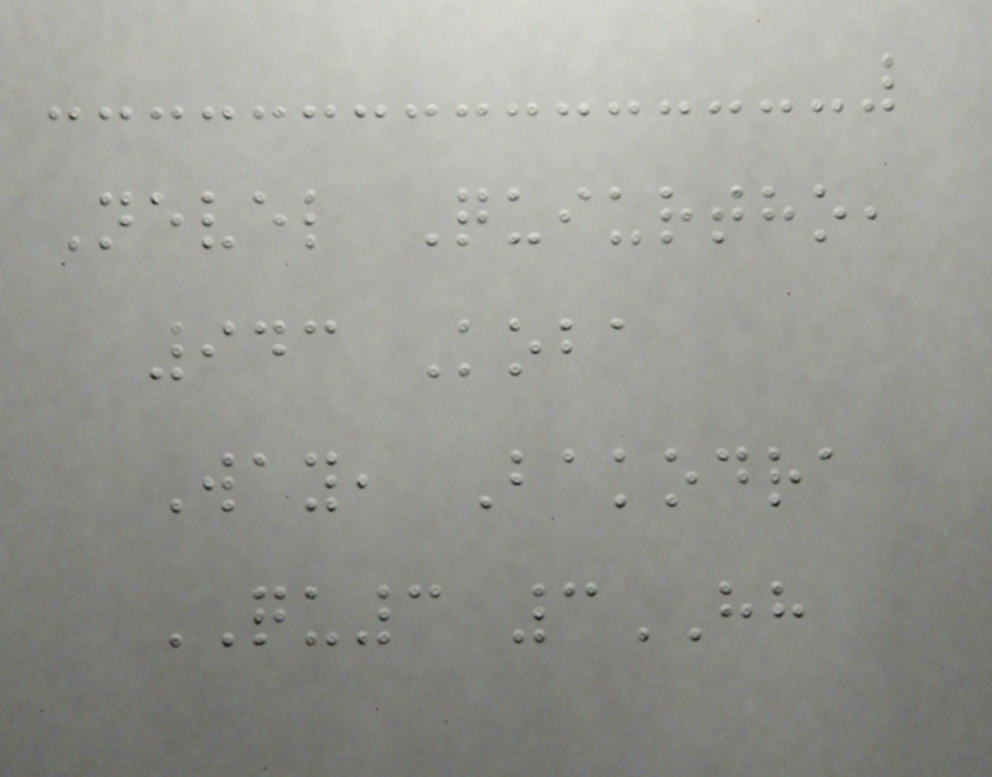Nevel Quiurtho,
943 Koba
Way, Bakodra
QU3 3HH
